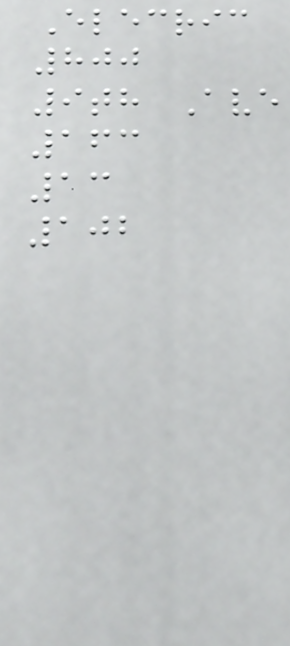Elecric
800
9th Ave
163
13
102
